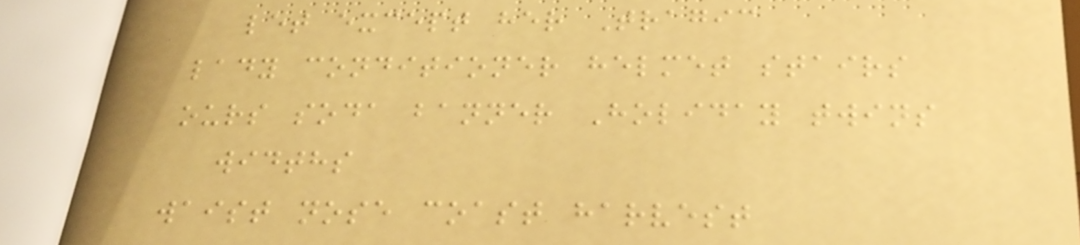let except her Tragic
lady conditioner helmet stairs
ours soda banner Holiday twins
widths
waist nose coast harvest
